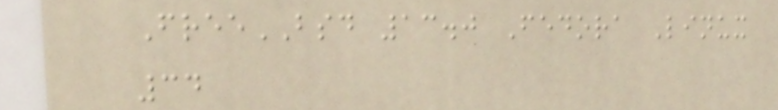FreeBSD 13.0 Fedora Linux
34
